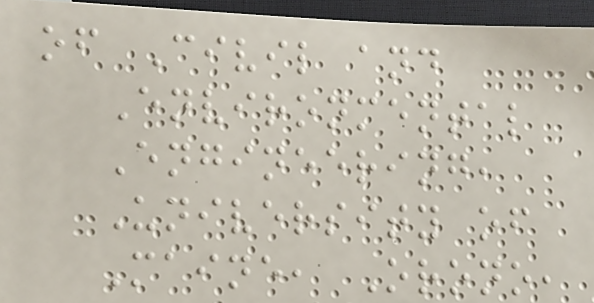of Civil and
Environmental
Engineering,
University of
Maine, Orono,
